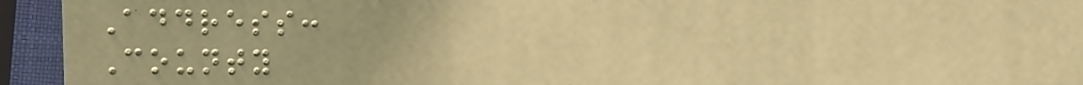Address:
County
